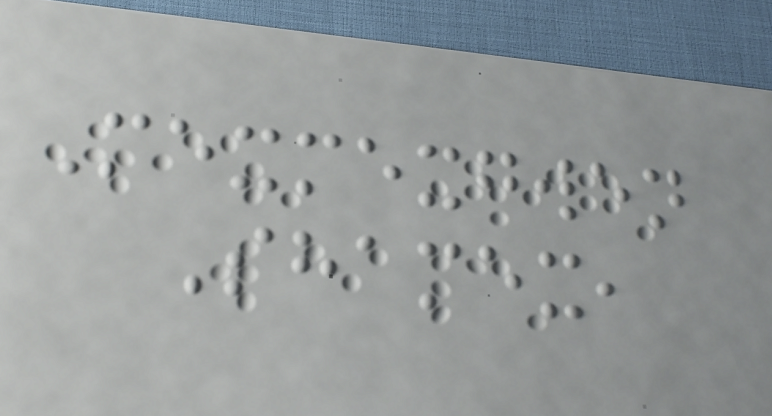Mexmexgwen
Shamex,
